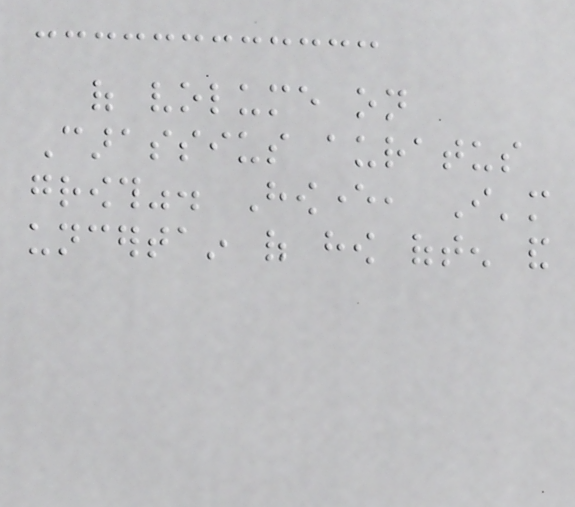of volume on
Carassius auratus
growth". However, I'm
uncertain of how often and
